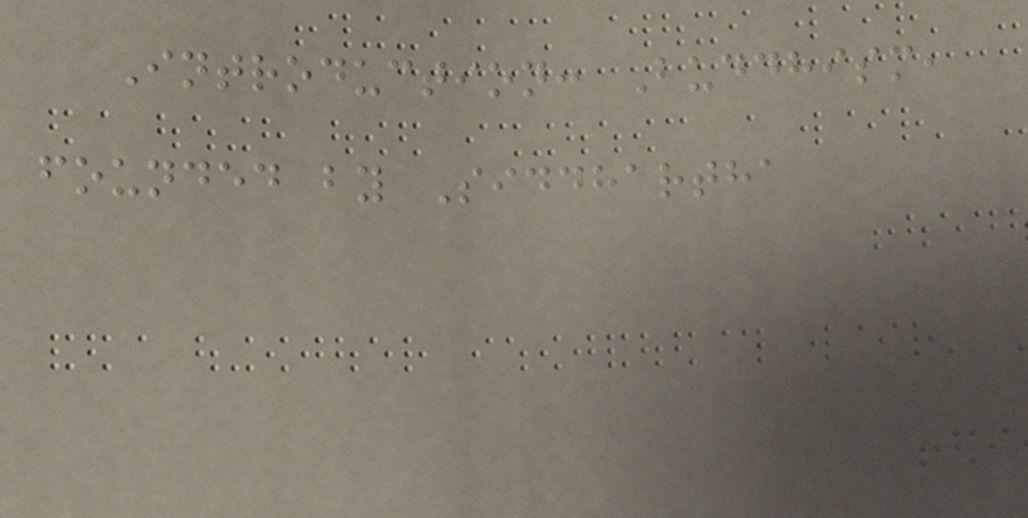Introduction: Buddhism,
founded by Siddhartha
